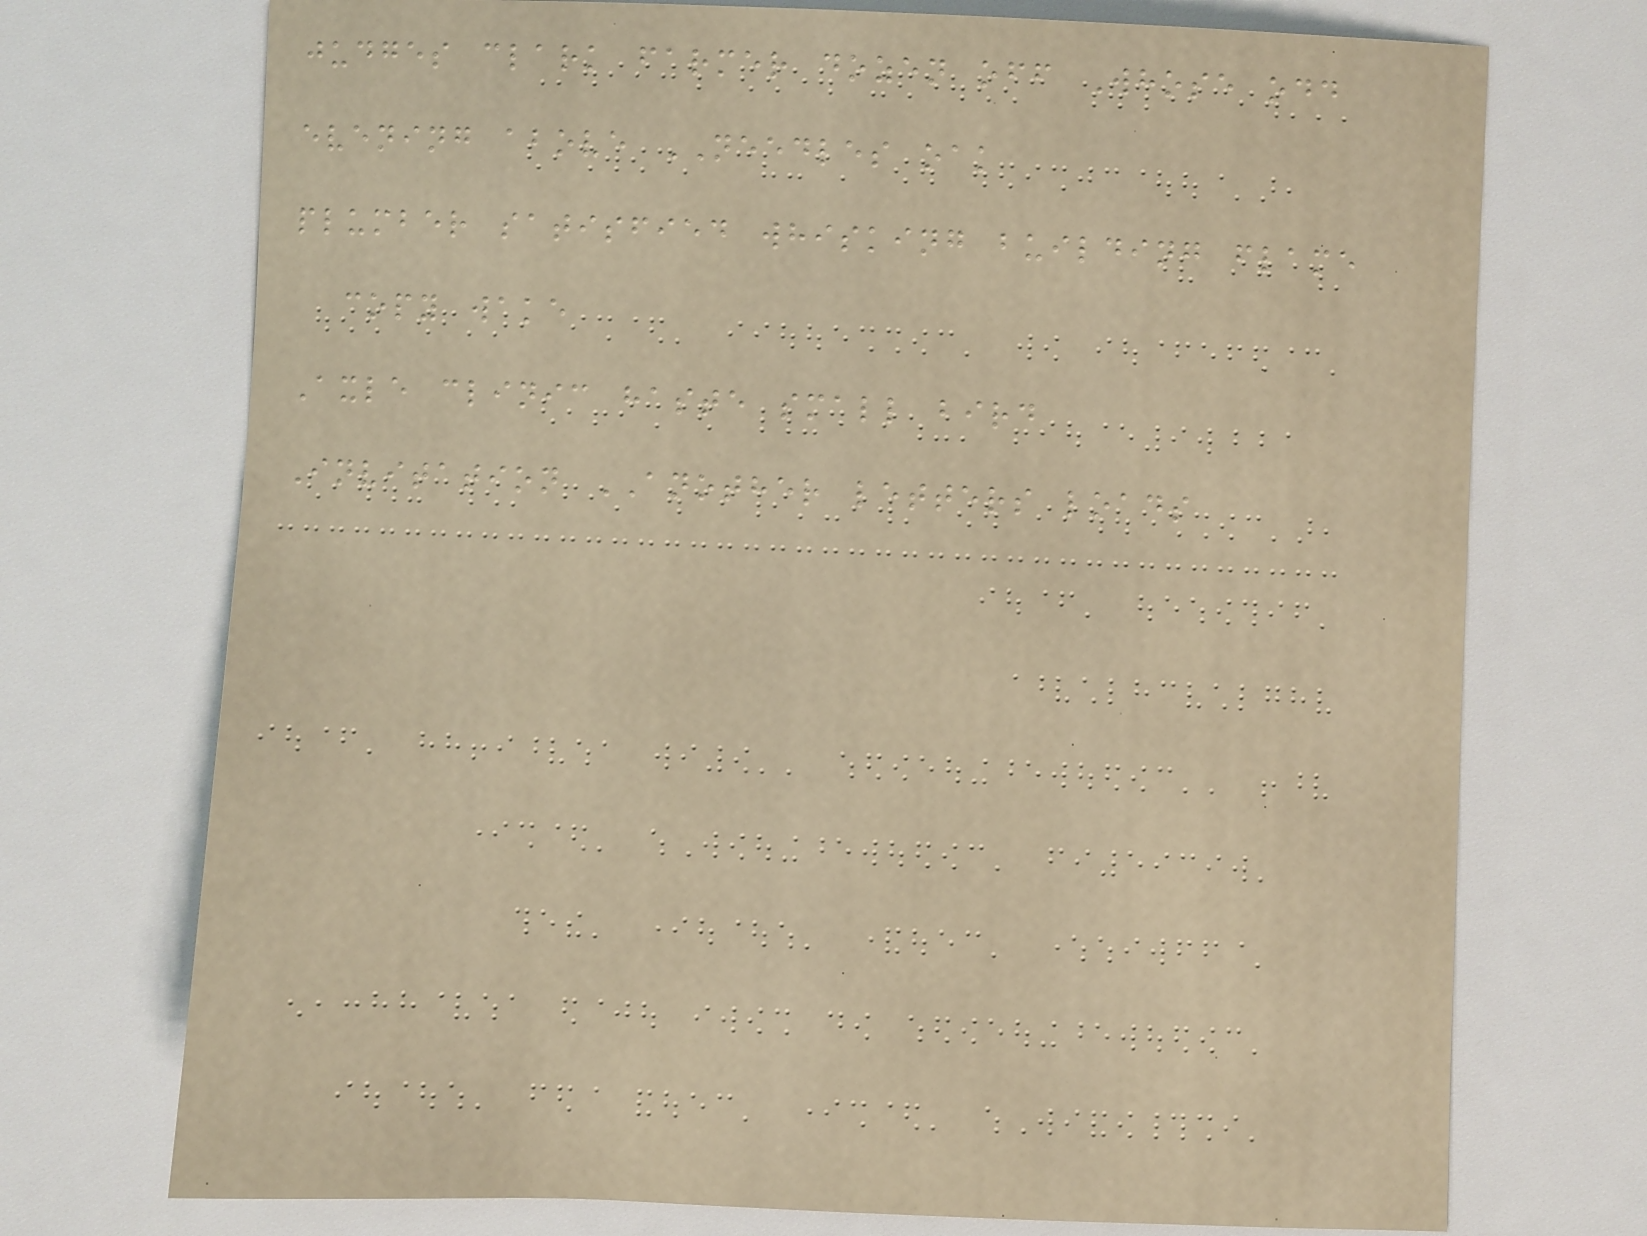judges clark farmer dozen off Whose odd
evening above NEEDLES oak
plumber satisfied whisking building flame
copy wake
Axle clinic haste small bird
Invitation ANOTHER letters loads
